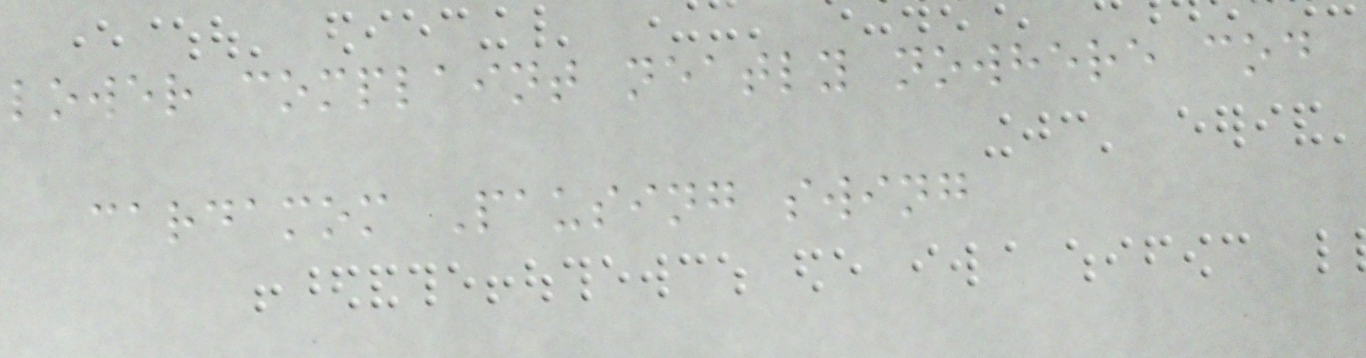lower complaint neatly nowhere cod
cardamom Pausing swing
